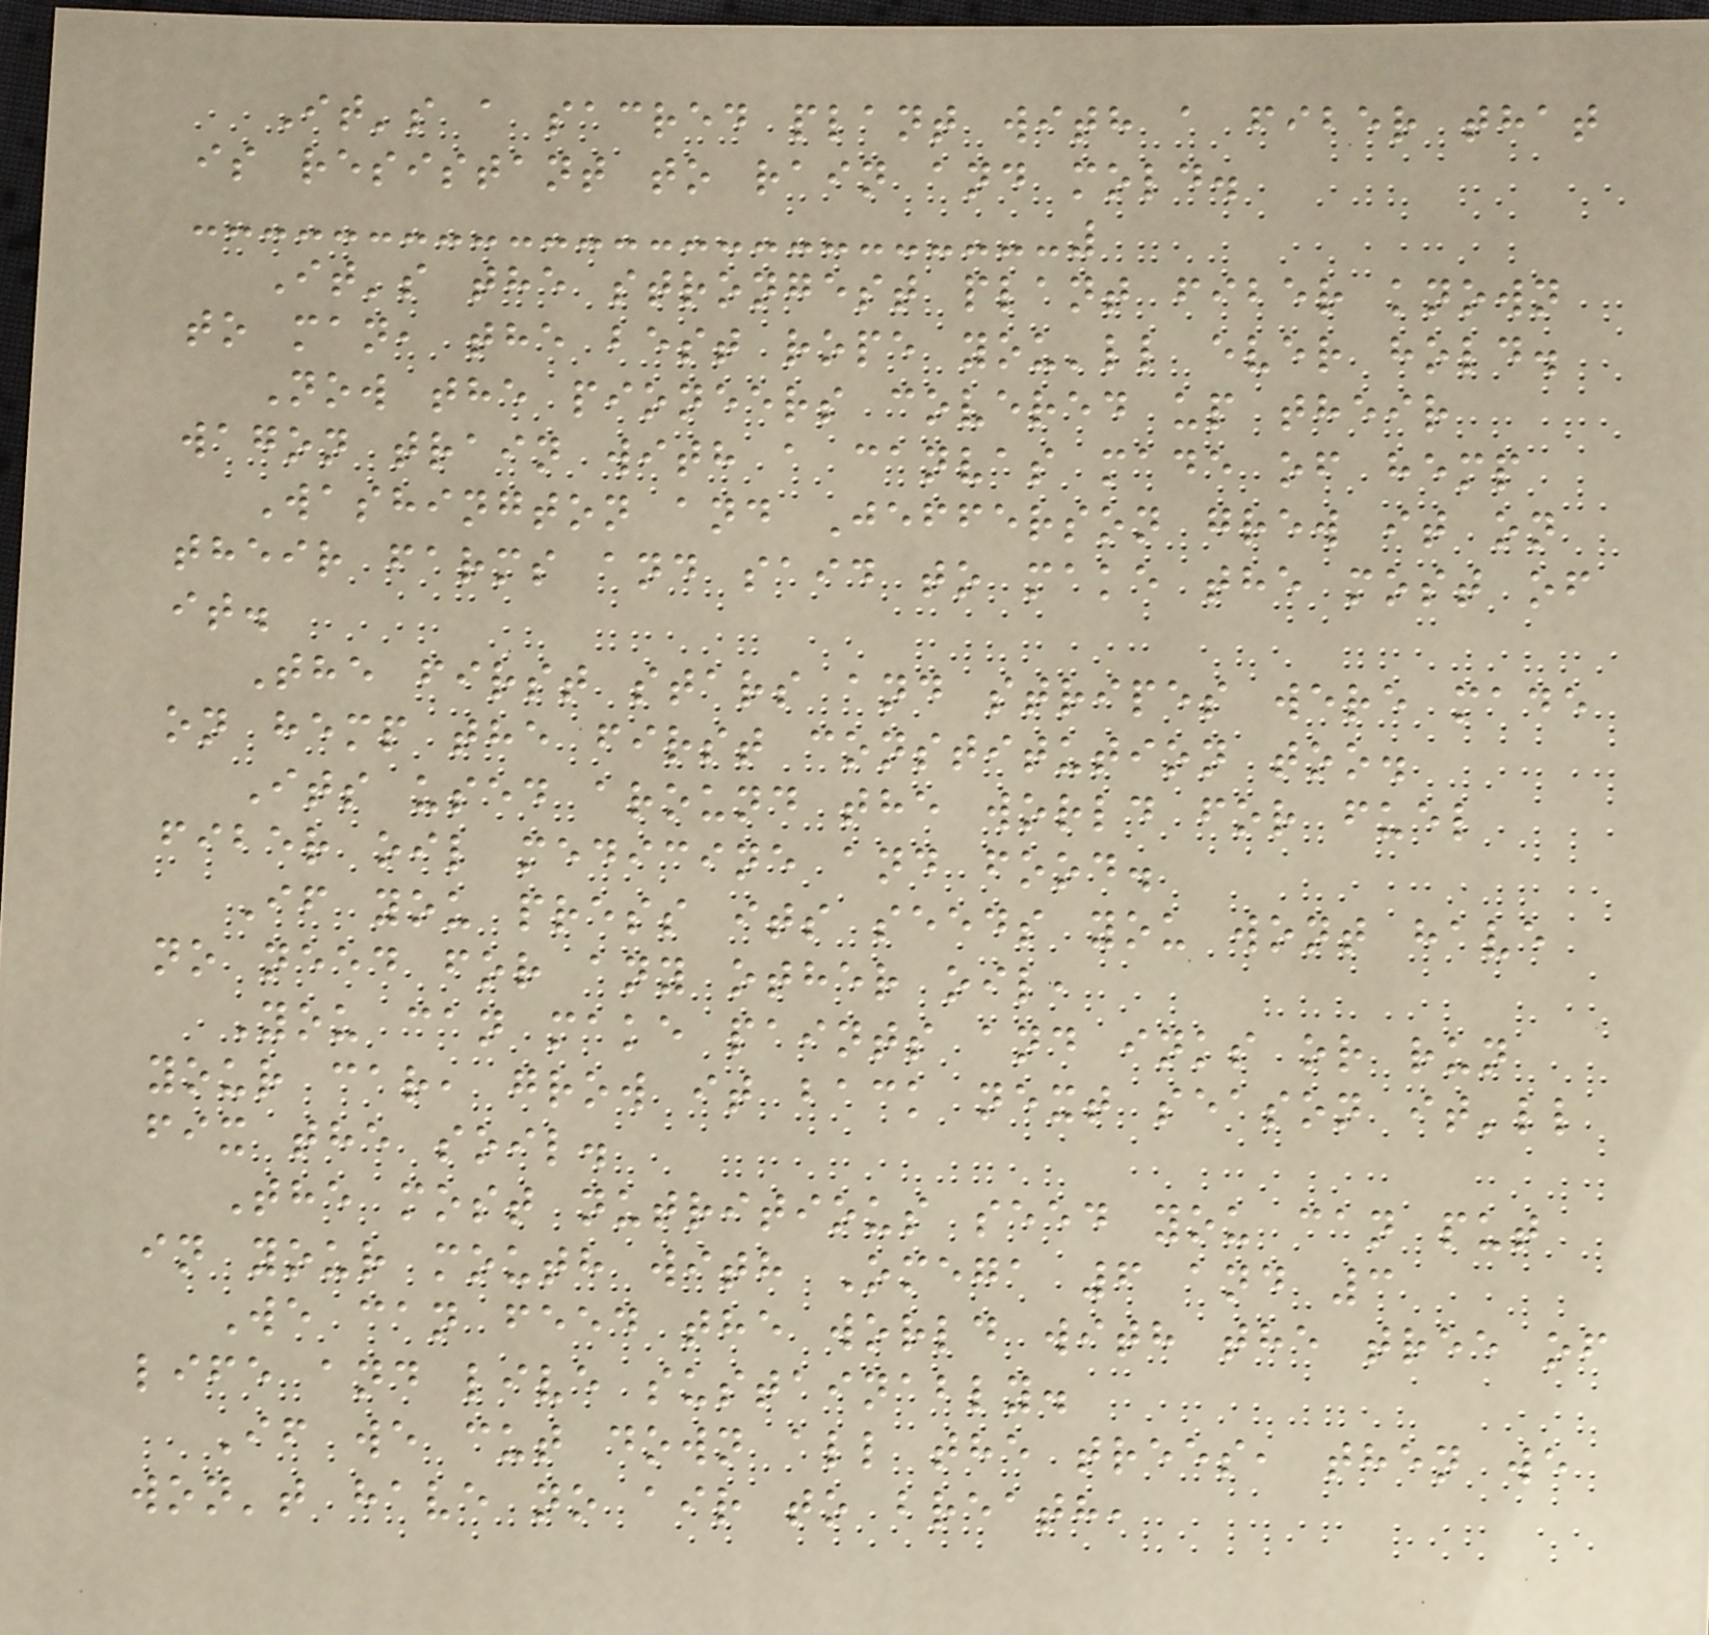It's a sacred plant with a fiber that
is resistant to rain and mold.
It's the strongest plant fiber known
to man, the best rope you'll ever hold.
Now the pioneers covered up their
wagon train with a canvas made of hemp
Washington and Jefferson grew it on
their farms and said to make the most of
it.
The first stars and stripes were made
on hemp the first constitution too.
Its used around the world for fuel
fiber oil medicine and food.
If you press its seeds you wont have
no need for any other oil,
You can make paints and inks or run
your car, grow it back next season it'll
fix the soil.
The most nutritious seed you can put
in your mouth with Omega 6 and 3
We can feed the world with the tree of
life and live sustainably.
If we cut down all the trees, then we
won't have no air to breath,
